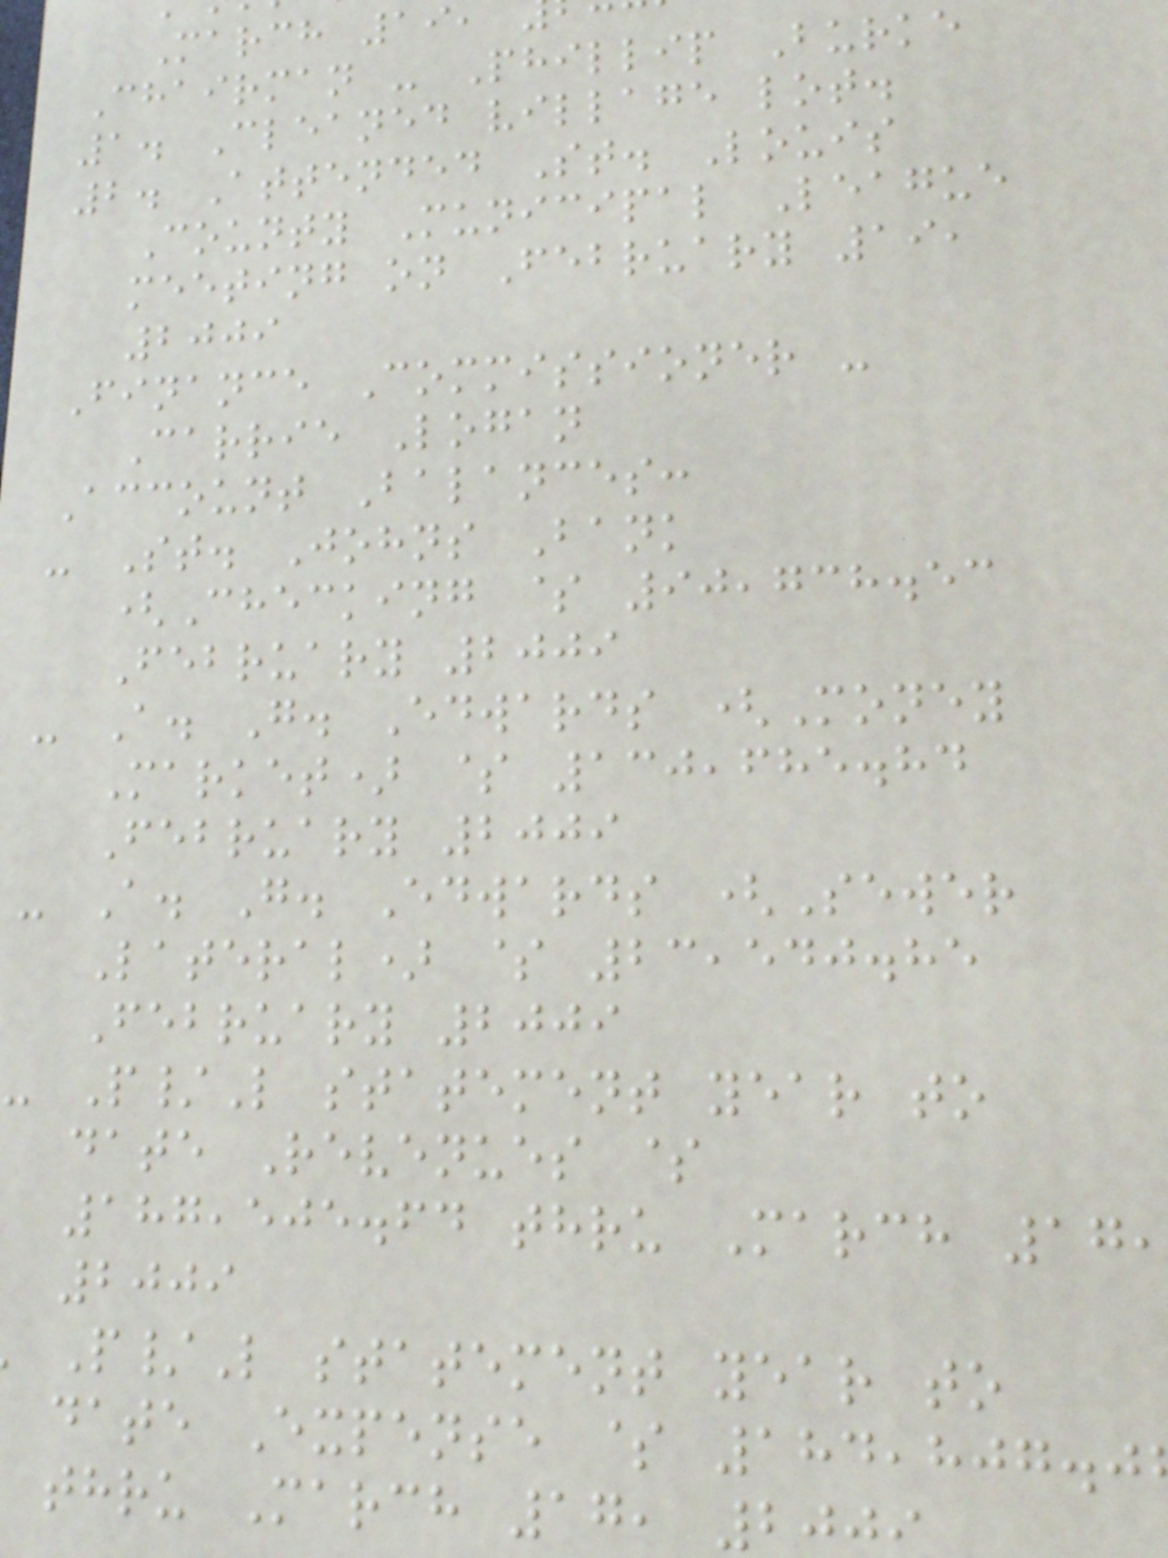March 19,
Chairman - Phillip Burke
1. Cleaned village lot.
2. Attended St. Louis
County Municipal League
meeting on February 19,
2009
Finance Commissioner -
Carrie Logan
Account Balances:
- St. Johns Bank
(Checking $ 90,738.53
February 2009
- A. G. Edwards (Money
Market) $ 130,685.84
February 2009
- A. G. Edwards (Sewer
Lateral) $ 23,540.85
February 2009
- P/L statement year to
date Revenues $
187,505.64 thru March 17
2009
P/L statement year to
date Expense $ 184,807.0
thru March 17, 20
